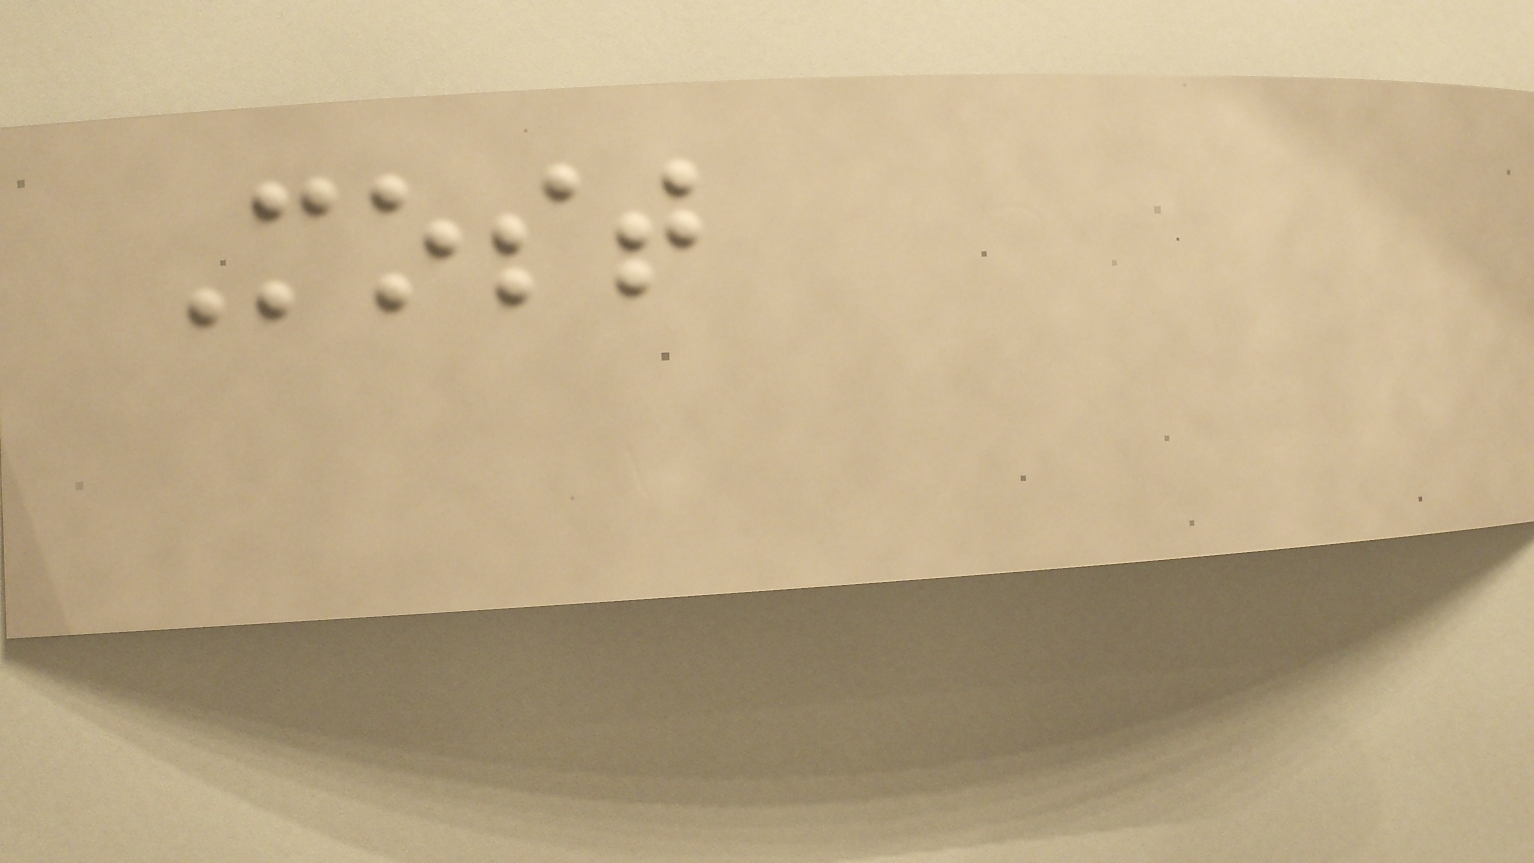Most
